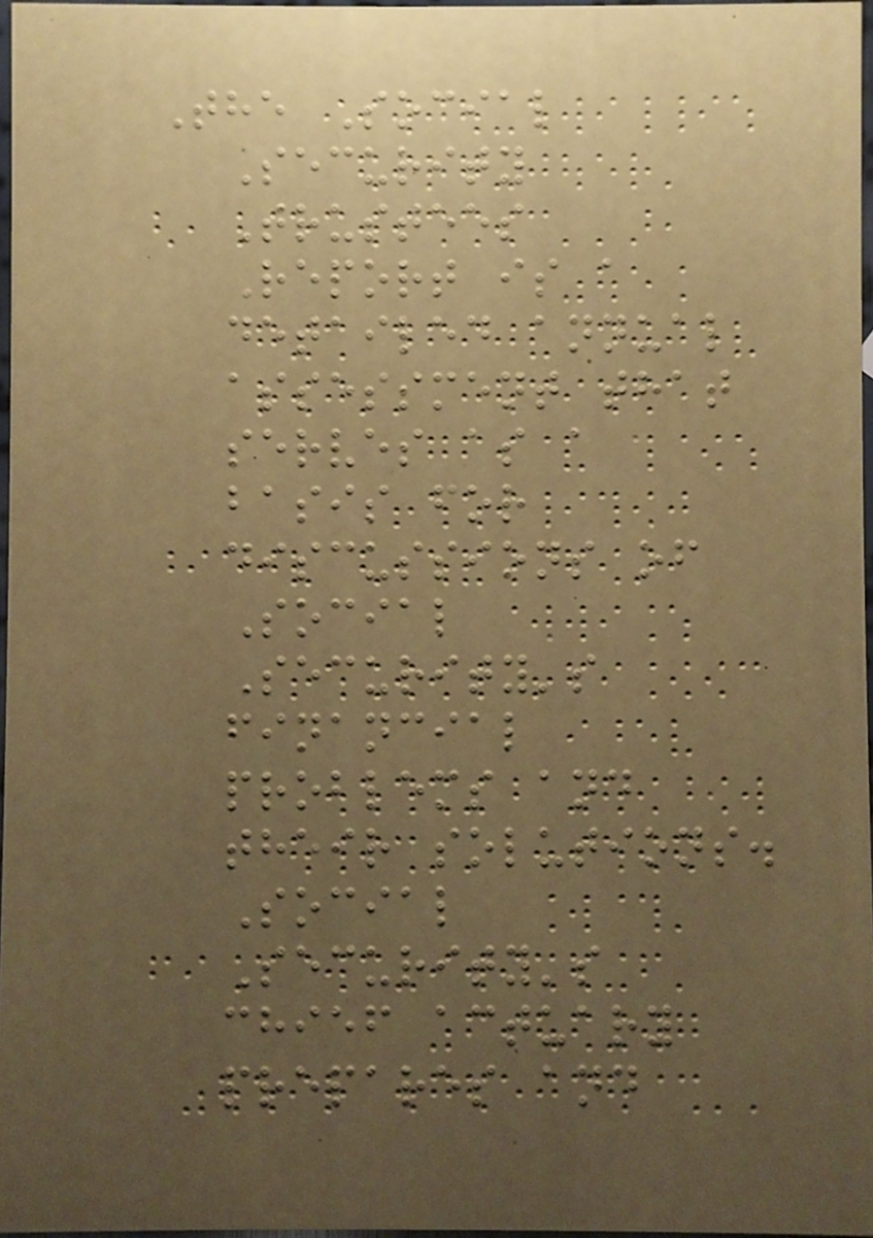The Social
Security
Trustees
Report is a
detailed annual
assessment that
serves as a
basis for
discussions of
Social
Security's
financial
problems and
their solutions.
Social
Security's
chief actuary
prepares and
